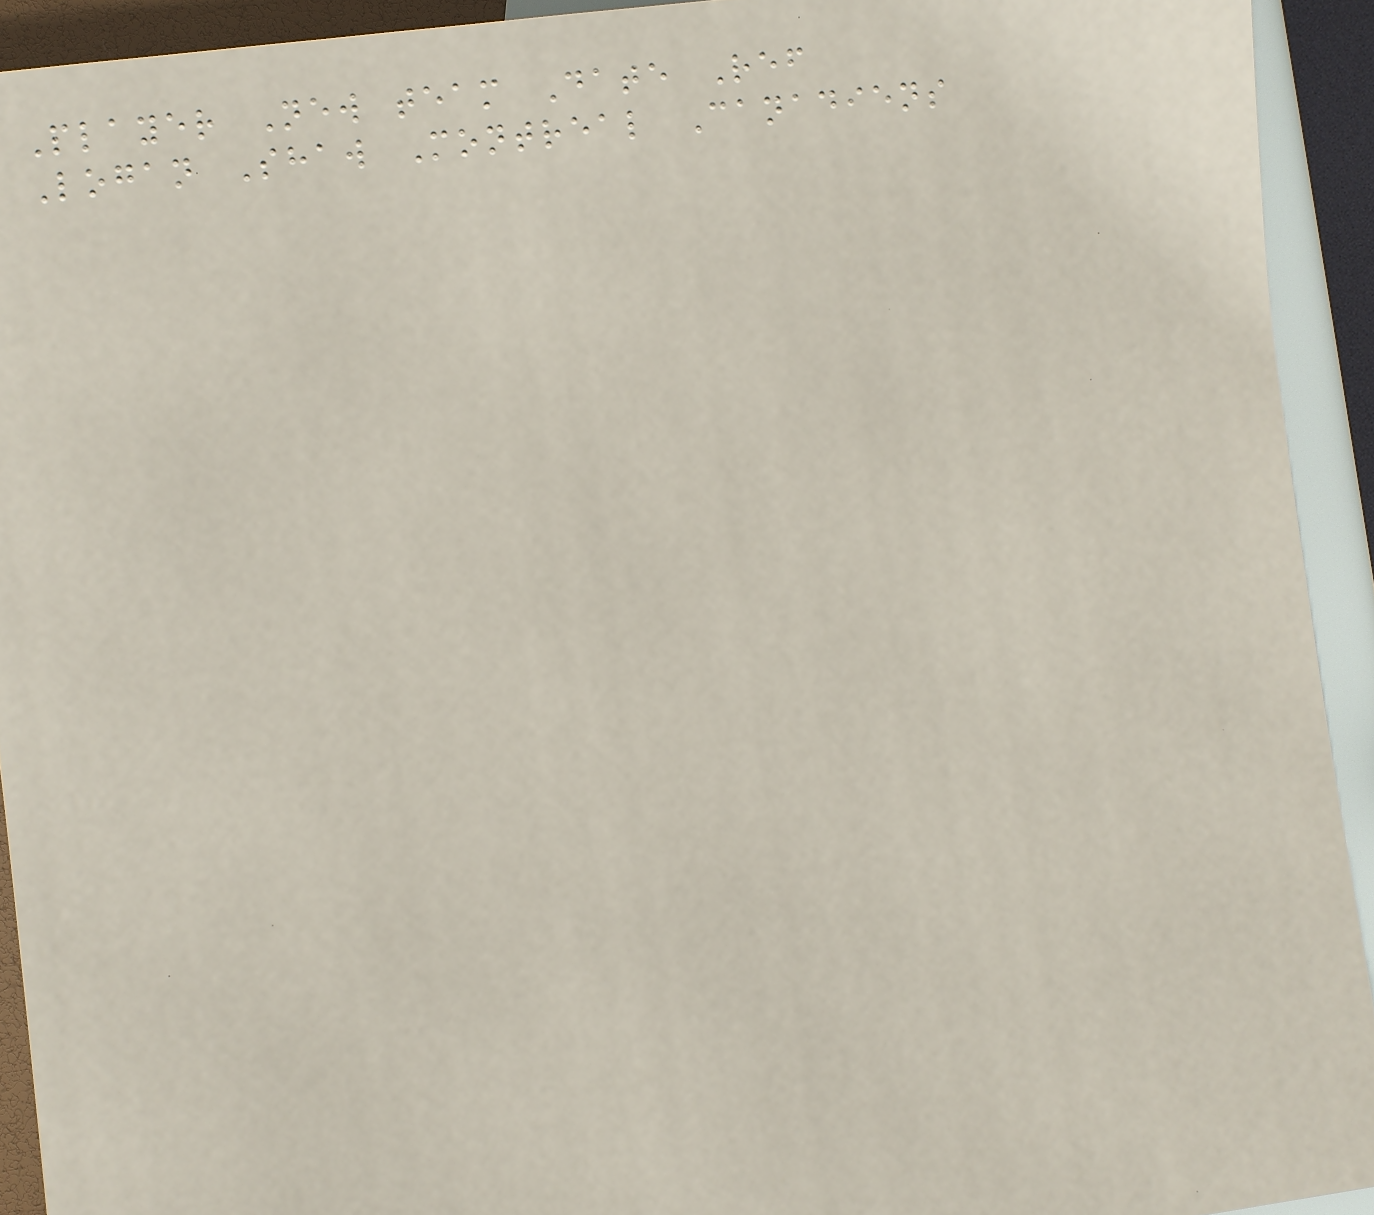Player New team Date Ref
Logan Shaw Montreal Canadiens
